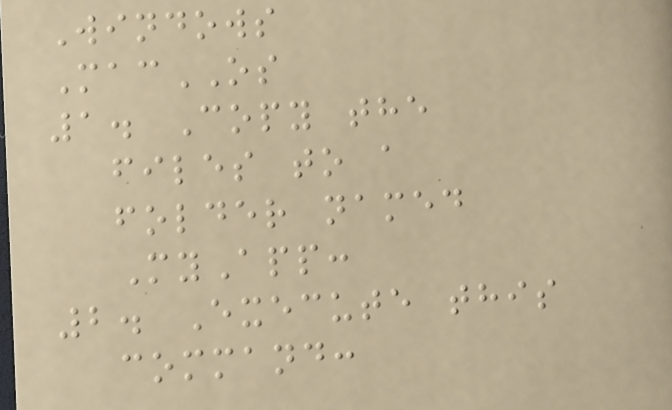Windows
MacOS
1. Copy the
files to a
folder named
MyApp:
2. Execute this
command:
